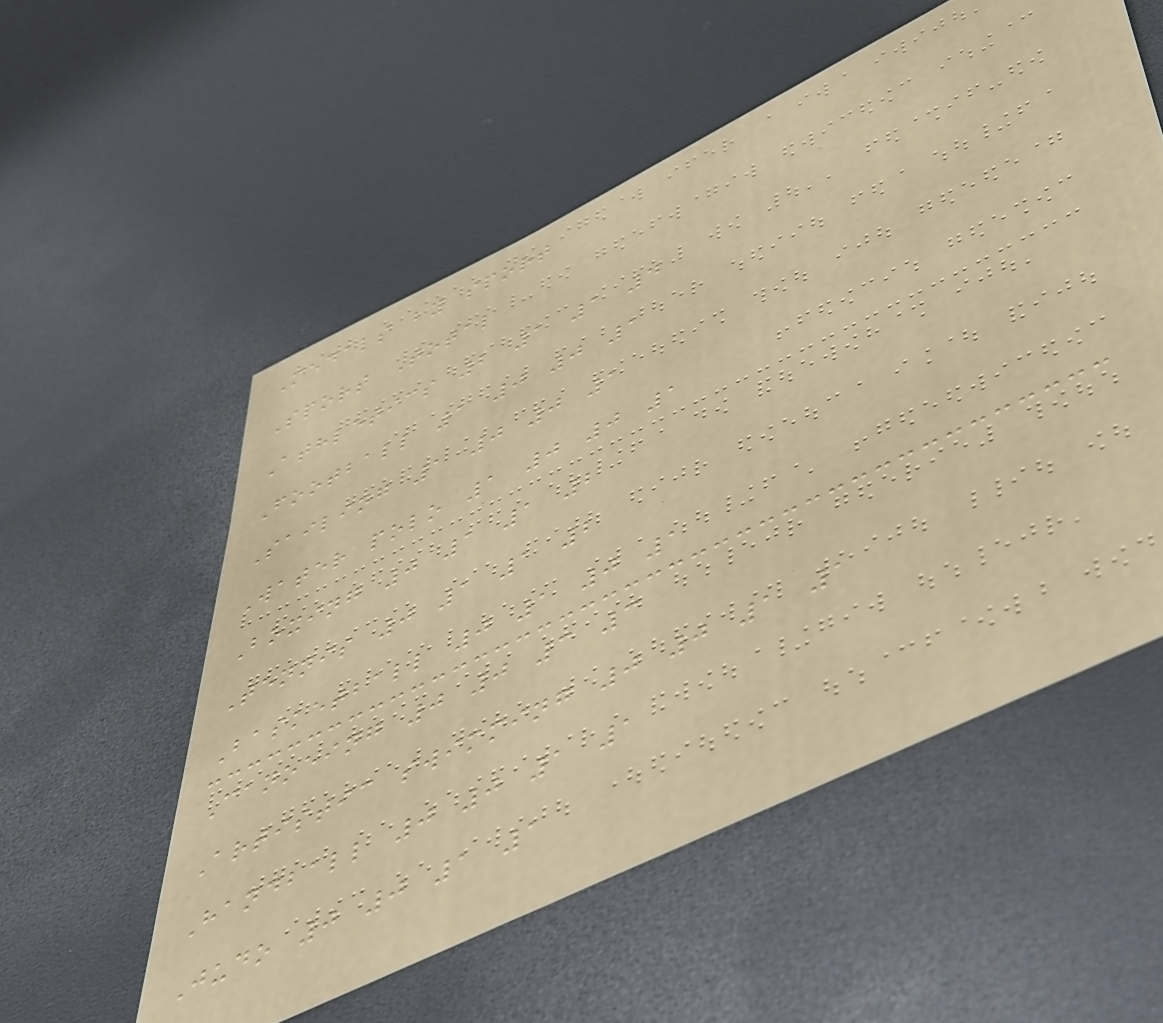Medals by sport
Sport Total
Athletics 2 1 1 4
Football 1 0 0 1
Sailing 1 0 0 1
Water polo 1 0 0 1
Boxing 0 1 1 2
Tennis 0 1 1 2
Basketball 0 1 0 1
Canoeing 0 0 3 3
Artistic swimming 0 0 1 1
Handball 0 0 1 1
Judo 0 0 1 1
